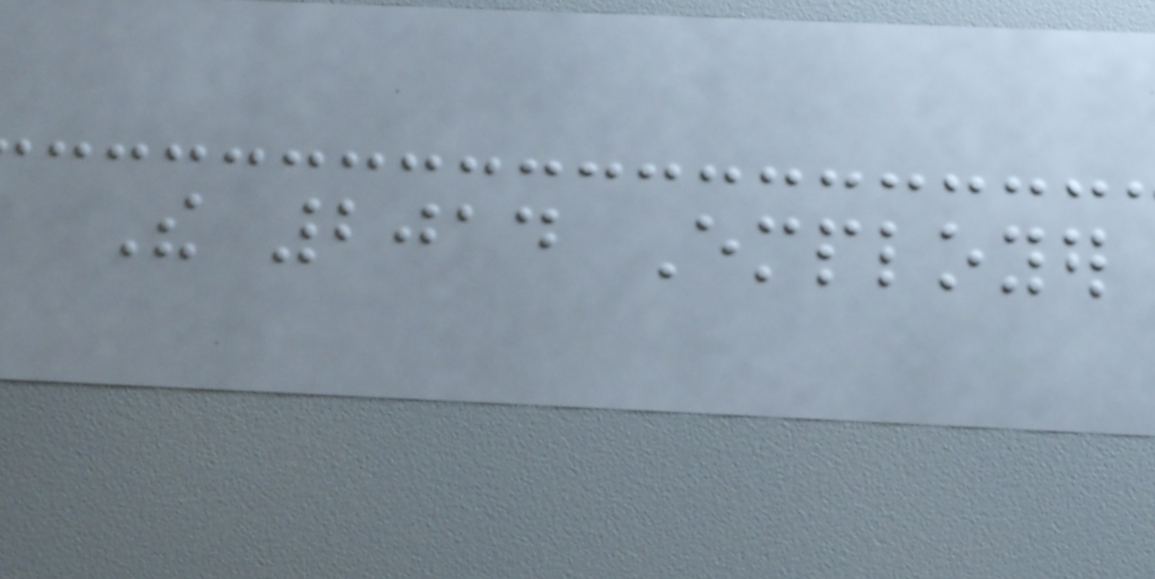The 2014 Employer
